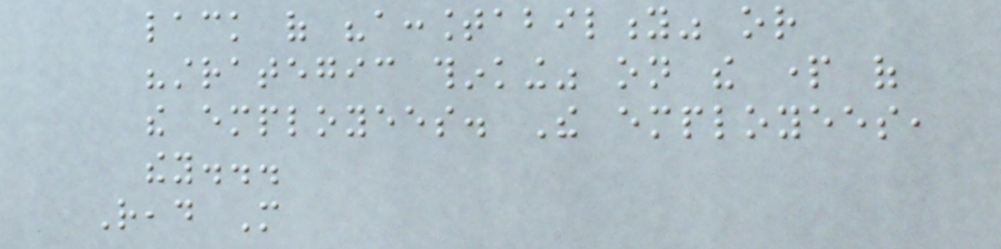lack of "accountability" or
"strategic thinking" on the part of
the employees. The employees,
they...
Read More
